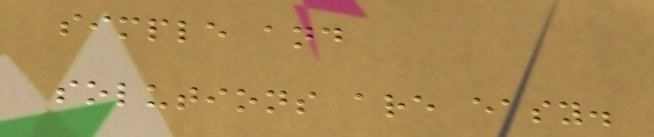simple and
solutions are easy.
